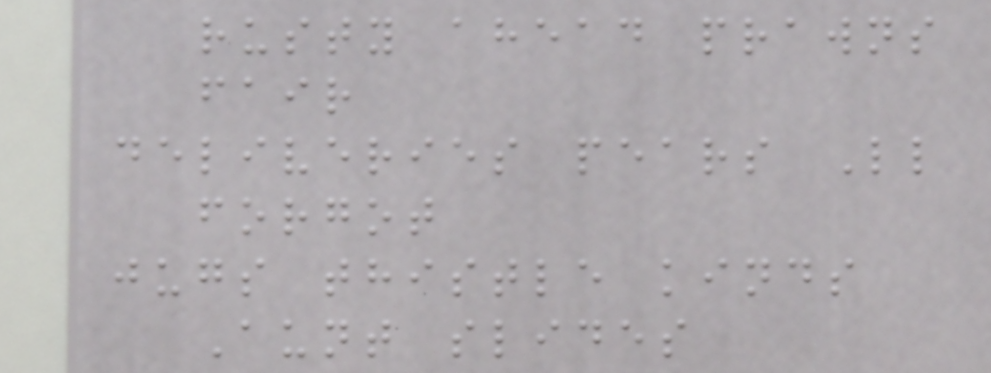rusty ahead prawns
fair
deliveries pears Ll
forgot
jugs thistle kinds
Aunt slides
